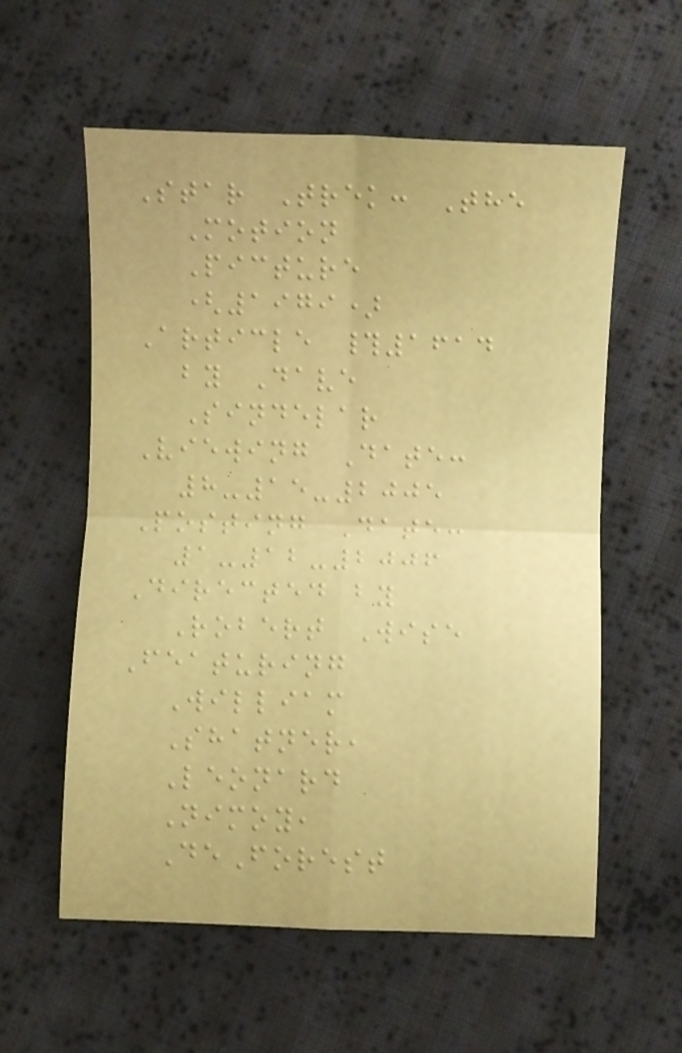Star Trek: The
Motion
Picture
(1979)
Article #1614
by Dave
Sindelar
Viewing Date:
8-15-2005
Posting Date:
1-12-2006
Directed by
Robert Wise
Featuring
William
Shatner,
Leonard
Nimoy,
DeForest
